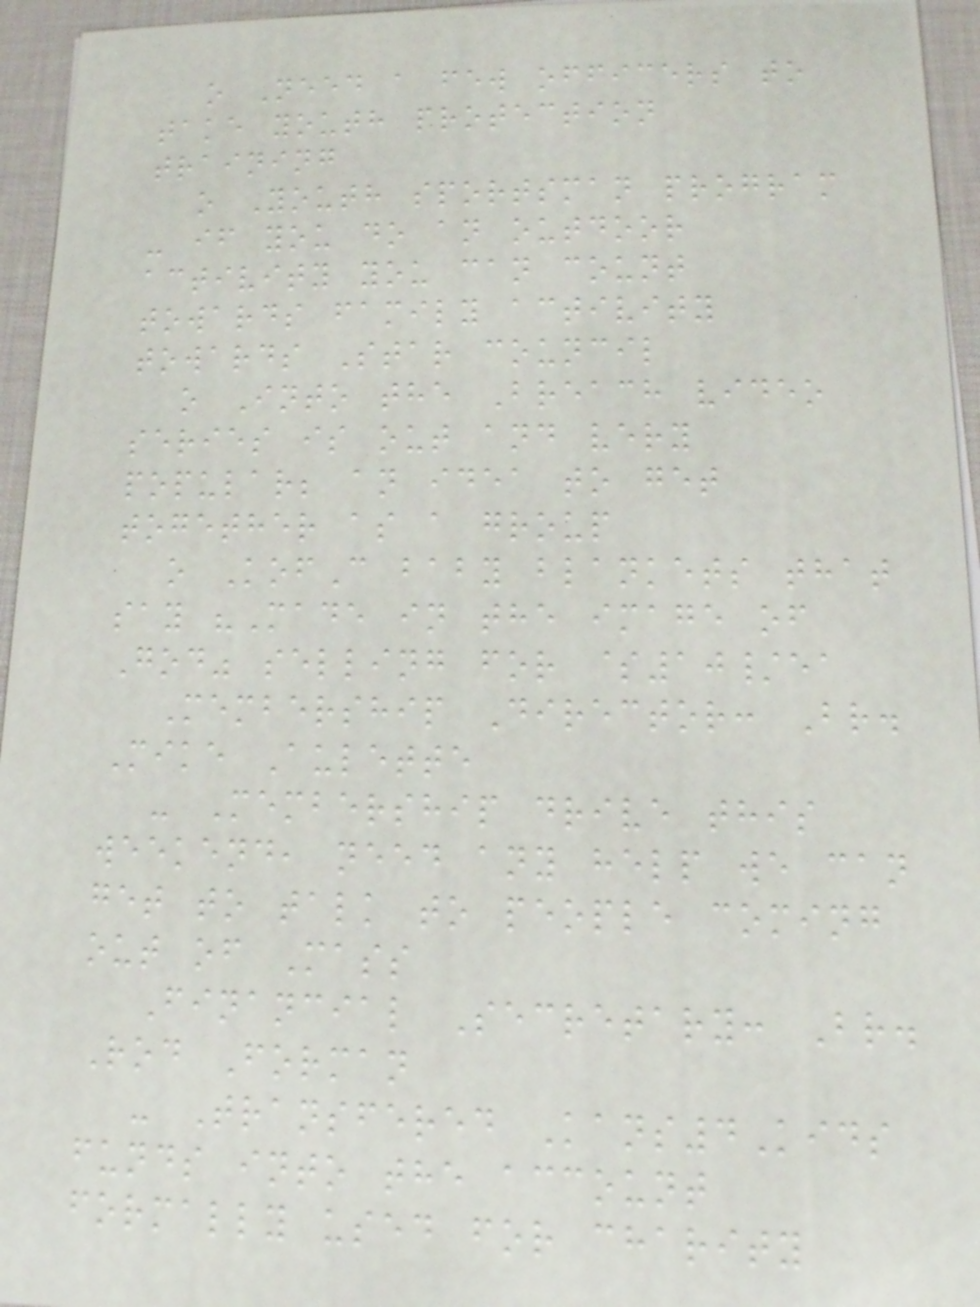o Need a few officers to
take youth protection
training
o Youth sportsman program
- if you do an outdoor
activity you can count
towards family activity
towards Star council
o Into the Breach video
series is out and very
popular; an idea to get
together as a group
o KofC baby blankets that
say "Made in the image of
God" selling for $10/ea
Membership Director: Br.
Mike Aulette
- Membership drive this
weekend, need any help we can
get to talk to people coming
out of Mass
Financial Secretary: Br.
Rod Forman
- Transfered Kans4Kids
funds into the account
formally used for charity
